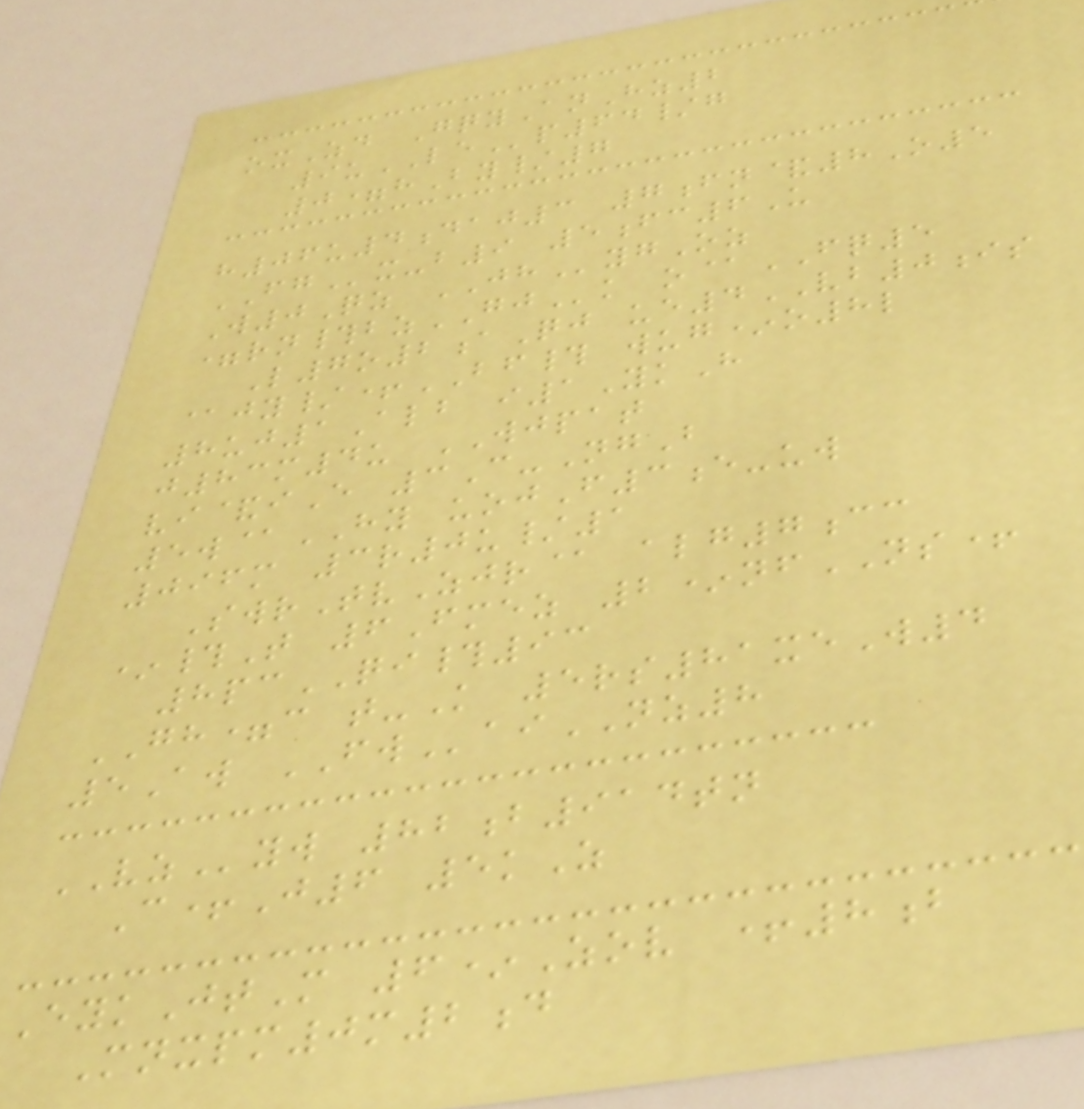oxZd GqyAnHz2
9uLEp64/g
0=hBy/7
h06u4daj3 7fn&8O5
FGx-b9 5fc6U
W0Qz JHygOz
=rn#bzGJk o@FQ5
L7o2aQj ue4VB0is
@jy/+BF# wug*o8l
8uj1Alb i1YkH
j83m4u WJPAT
vi&iE 3C-NgB
5w@HY uojF3e-uw
096m 3r0u/1
SwrTvZjr@ alg7cc
*#T 6Fmez 2*nfNS+
8pcQI#93
GH=c t-K 5rs81xeW4
5Aw FWaiNZ8
VZyw 82b914tn
C+J6 5kZ
EykJtM 6*Zov +8b
Mnxpm0m2d
